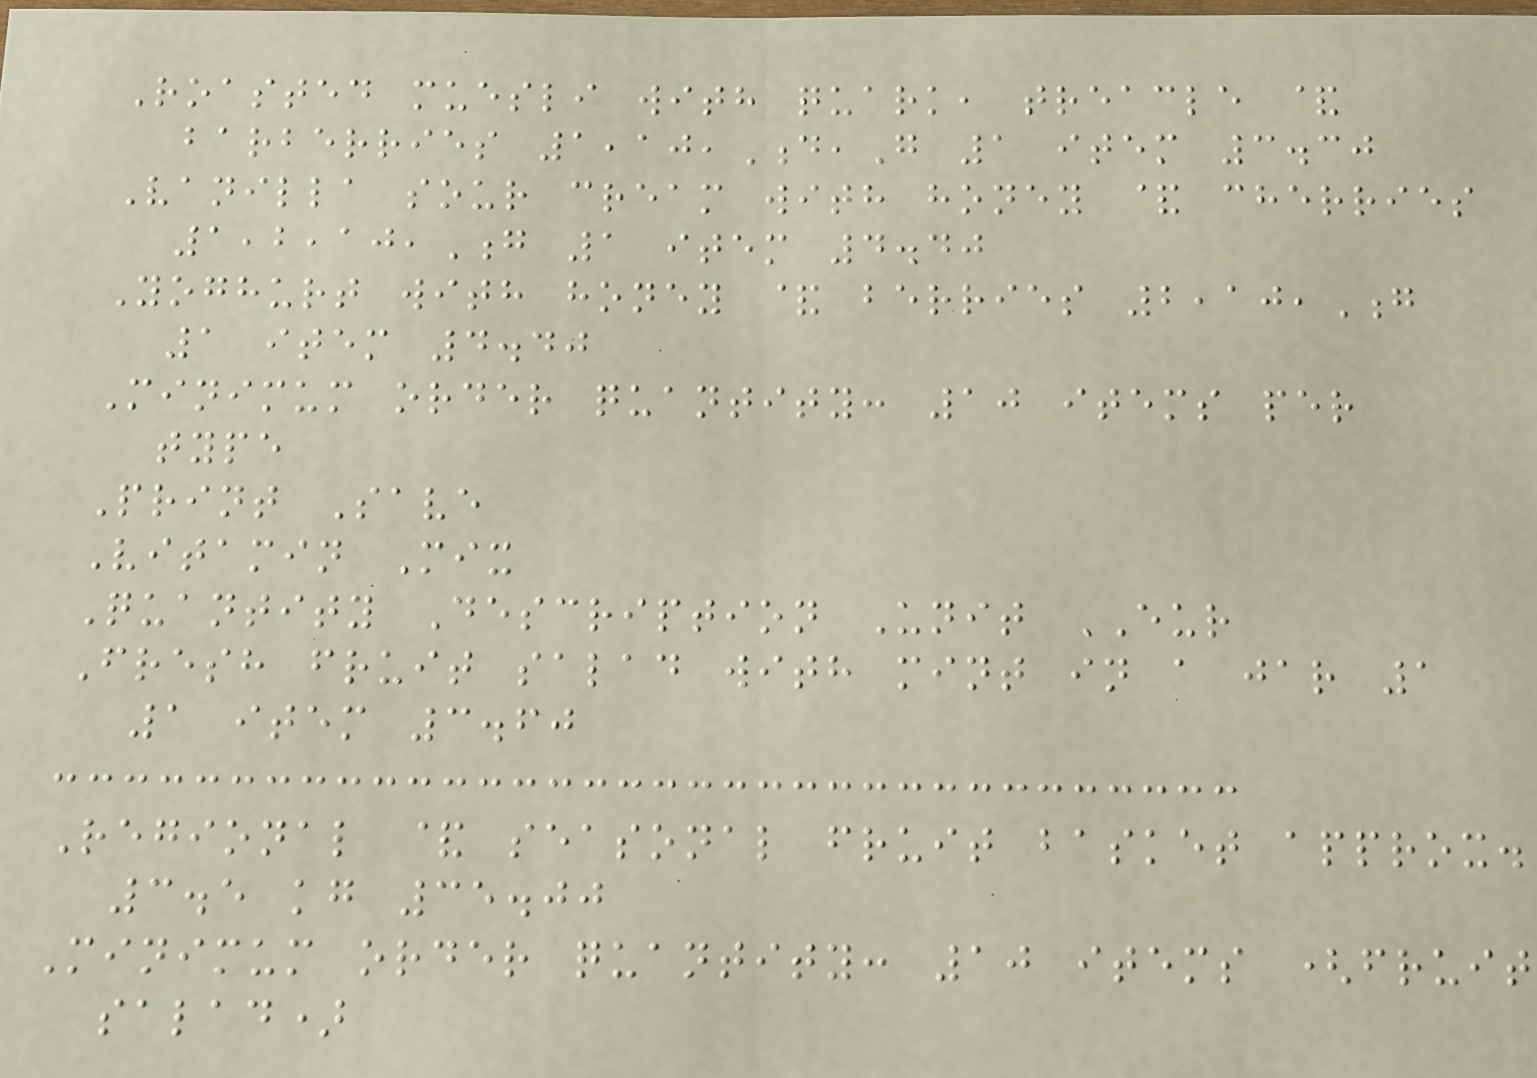Roasted muesli with quark, treacle &
barberries 1,10,D,G 1 item 3.30
Vanilla sour cream with honey & cherries
1,2,10,G 1 item 4.40
Yoghurt with honey & berries 2,10,G
1 item 4.40
Minimum order quantity: 10 items per
type
Print Save
Vitamin Mix
Quantity Description Unit EUR
Fresh fruit salad with mint in a jar 1
1 item 3.60
Regional & seasonal fruit basket approx.
3.5 kg 35.00
Minimum order quantity: 10 items (fruit
salad)
